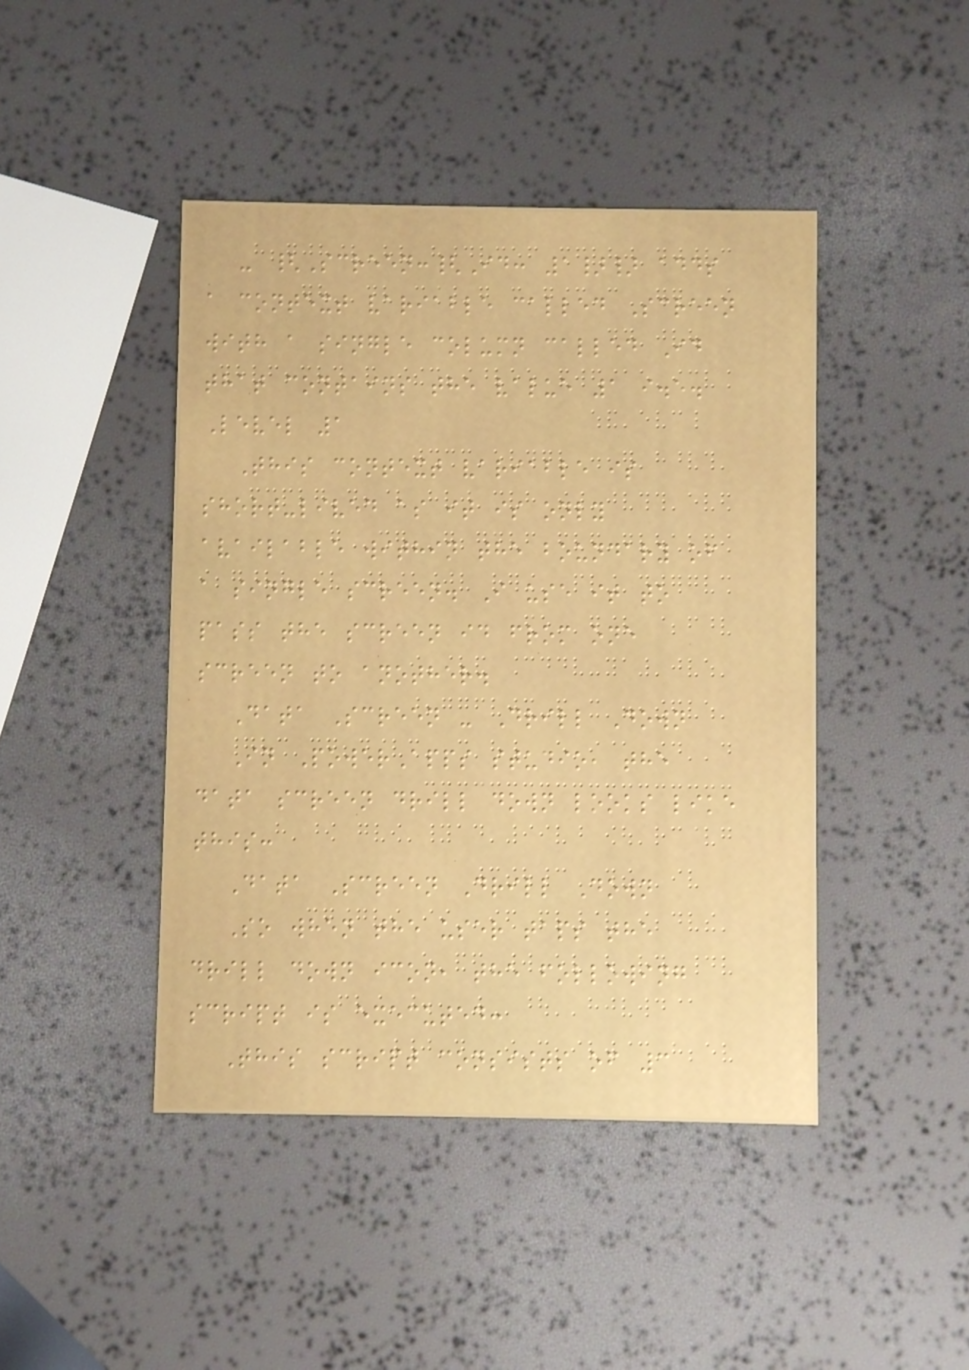- {Screen:{Id: 1}} adds
a context variable called Screen
with a single column called Id
that contains the value 1 i.e.
Level 1
This context variable is
short-lived as it is only
available within the boundary of
a single screen. I use it to
pass the screen id from one
screen to another.
Data Screen - Drill Down
In PowerApps studio, the
data screen drill down looks like
this:
Data Screen Drill Down
So when the user taps the
drill down icon, the following
script is executed:
This script consists of 3
